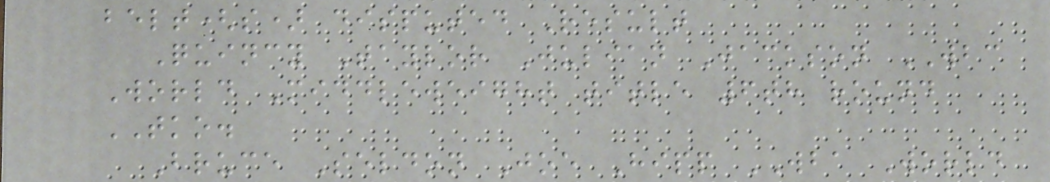belt(s) disputed Result
Quincy Taylor Julian Jackson WBC
World Middleweight title 6th round
TKO.
Bruce Seldon Joe Hipp WBA World
